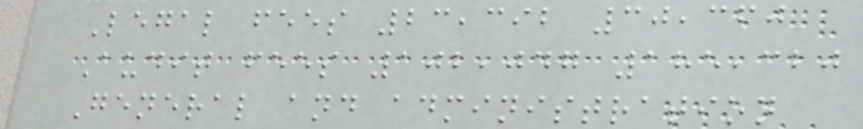Legal fees 23,392 30,360
Audit fees 102,047 185,320
General and administration
